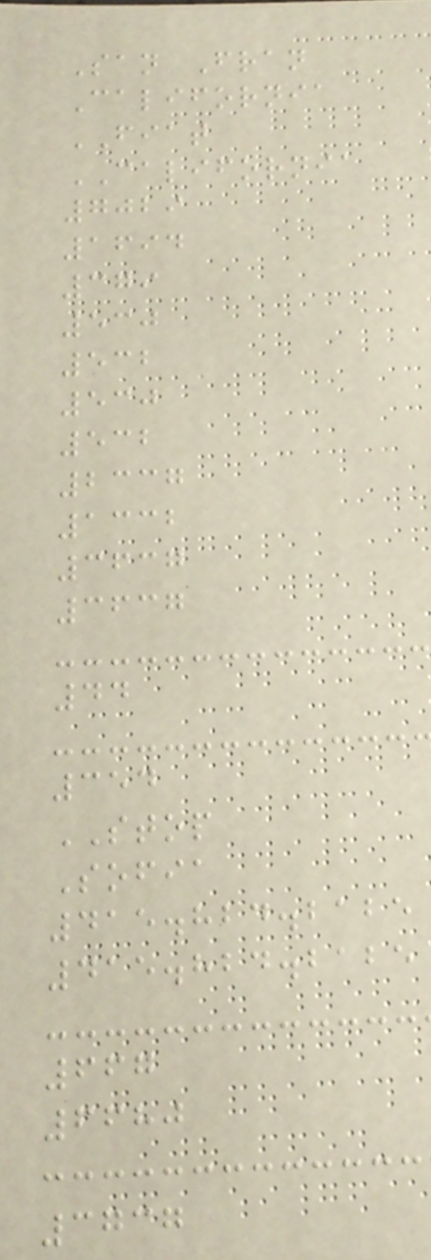San Fran
California
FIAT
CALIFORNIA
7029
1694
379
530
532
530
532
2337
1332
3637
3637
44
354
STOP
Sofia
415.824.2125
415.824.2125
667
6680
3737
